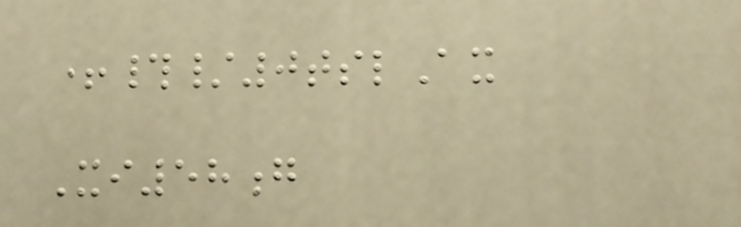+#/0tslAx
Xi58g
